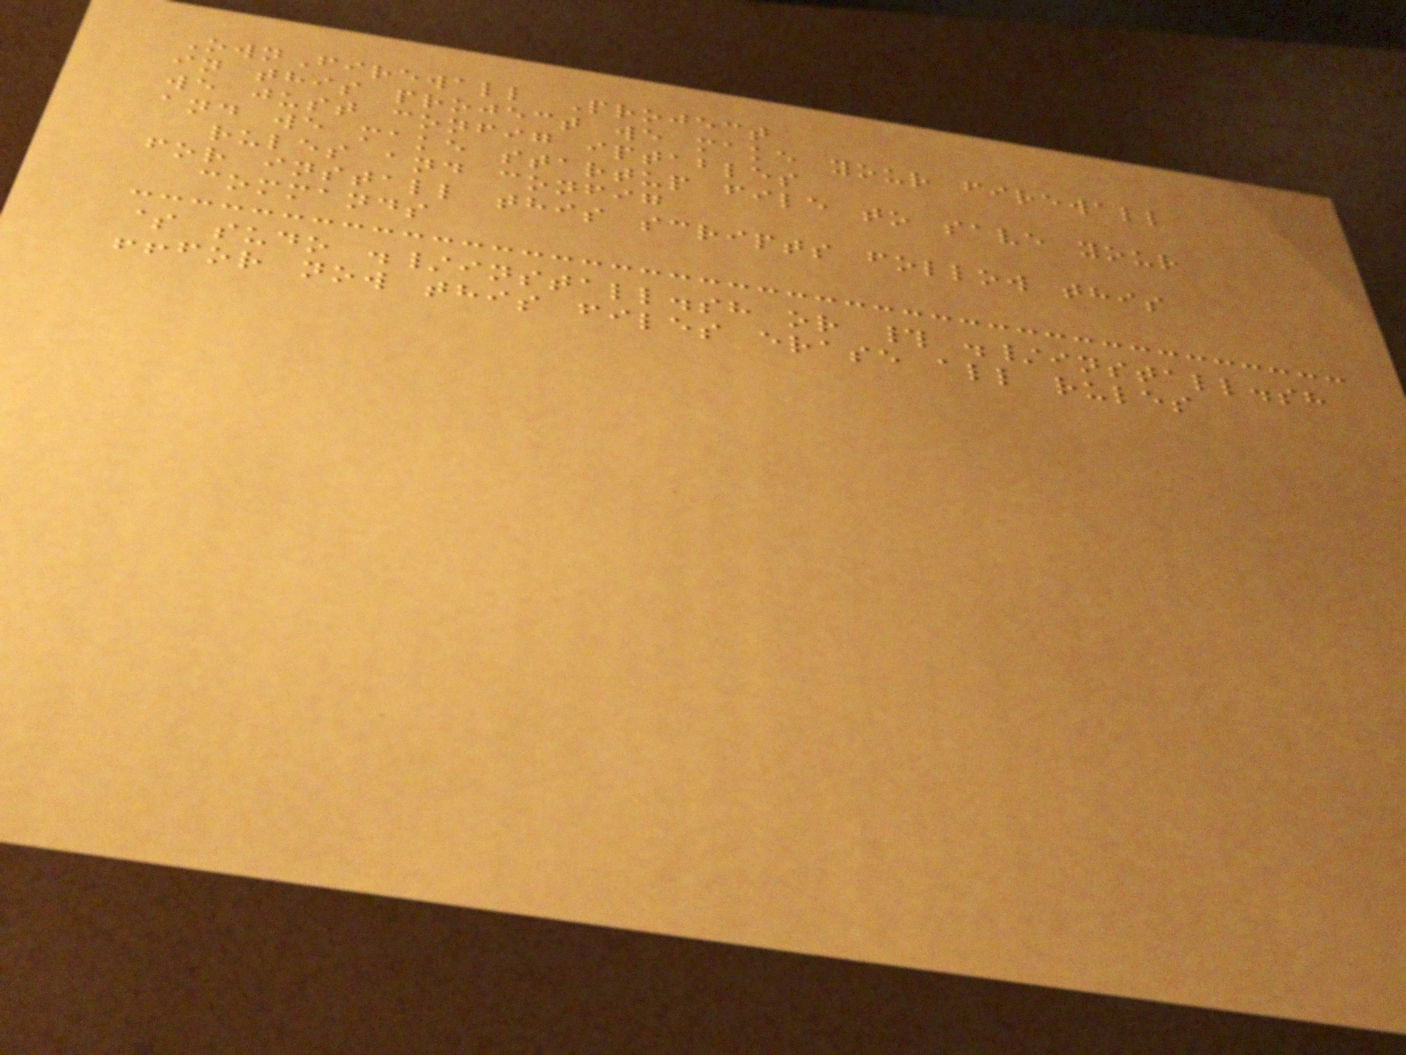OwnFirewall Project
in this project we make your firewall
we just config iptables
and we make startup file to save your
rules and config
for install this scripts follow this
commands
$ sudo ./install.sh or # ./install.sh
!!for now this files erase all rules
